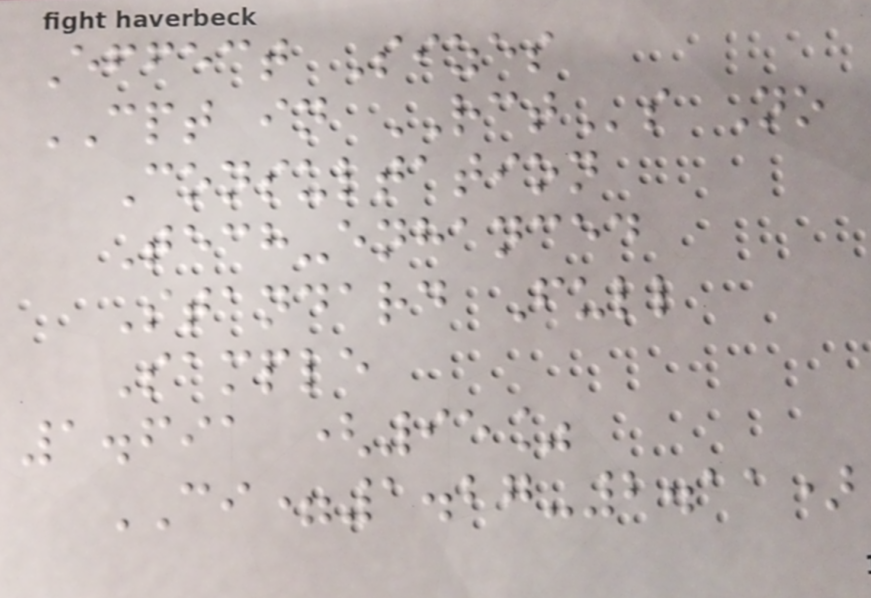Effect Sizes
CPT in RCTs No
Consultation
Tech-enhanced
Standard Full
Sample
1.691 (95%
CI=1.27-2.11)
